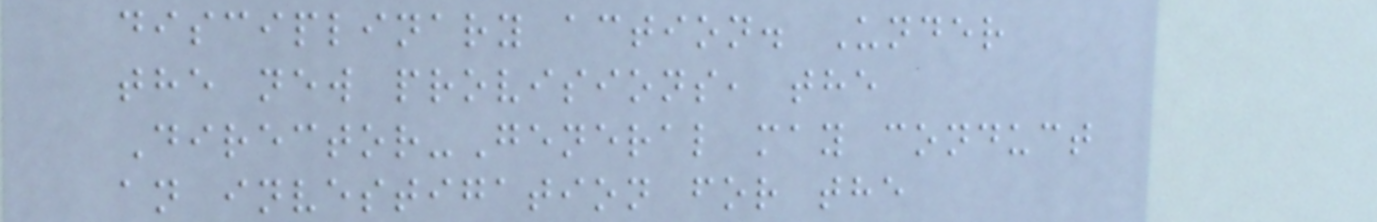disciplinary action. Under
the new provisions, the
Director-General may conduct
an investigation for the
